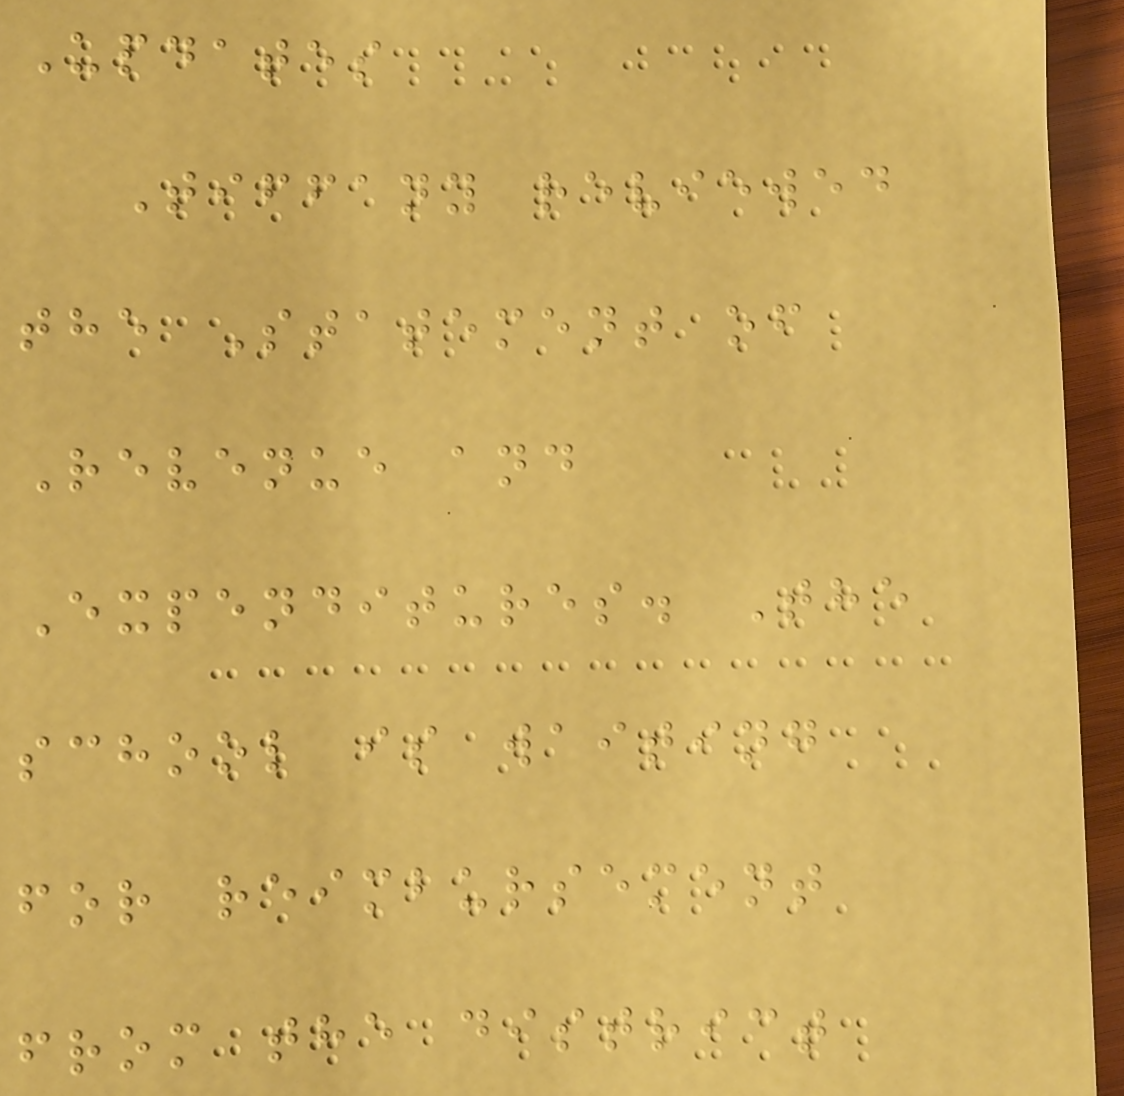Updates
Tiffany reviewed
the Statement of
Revenue and
Expenditures. The
school is waiting
for reimbursement
from the district
